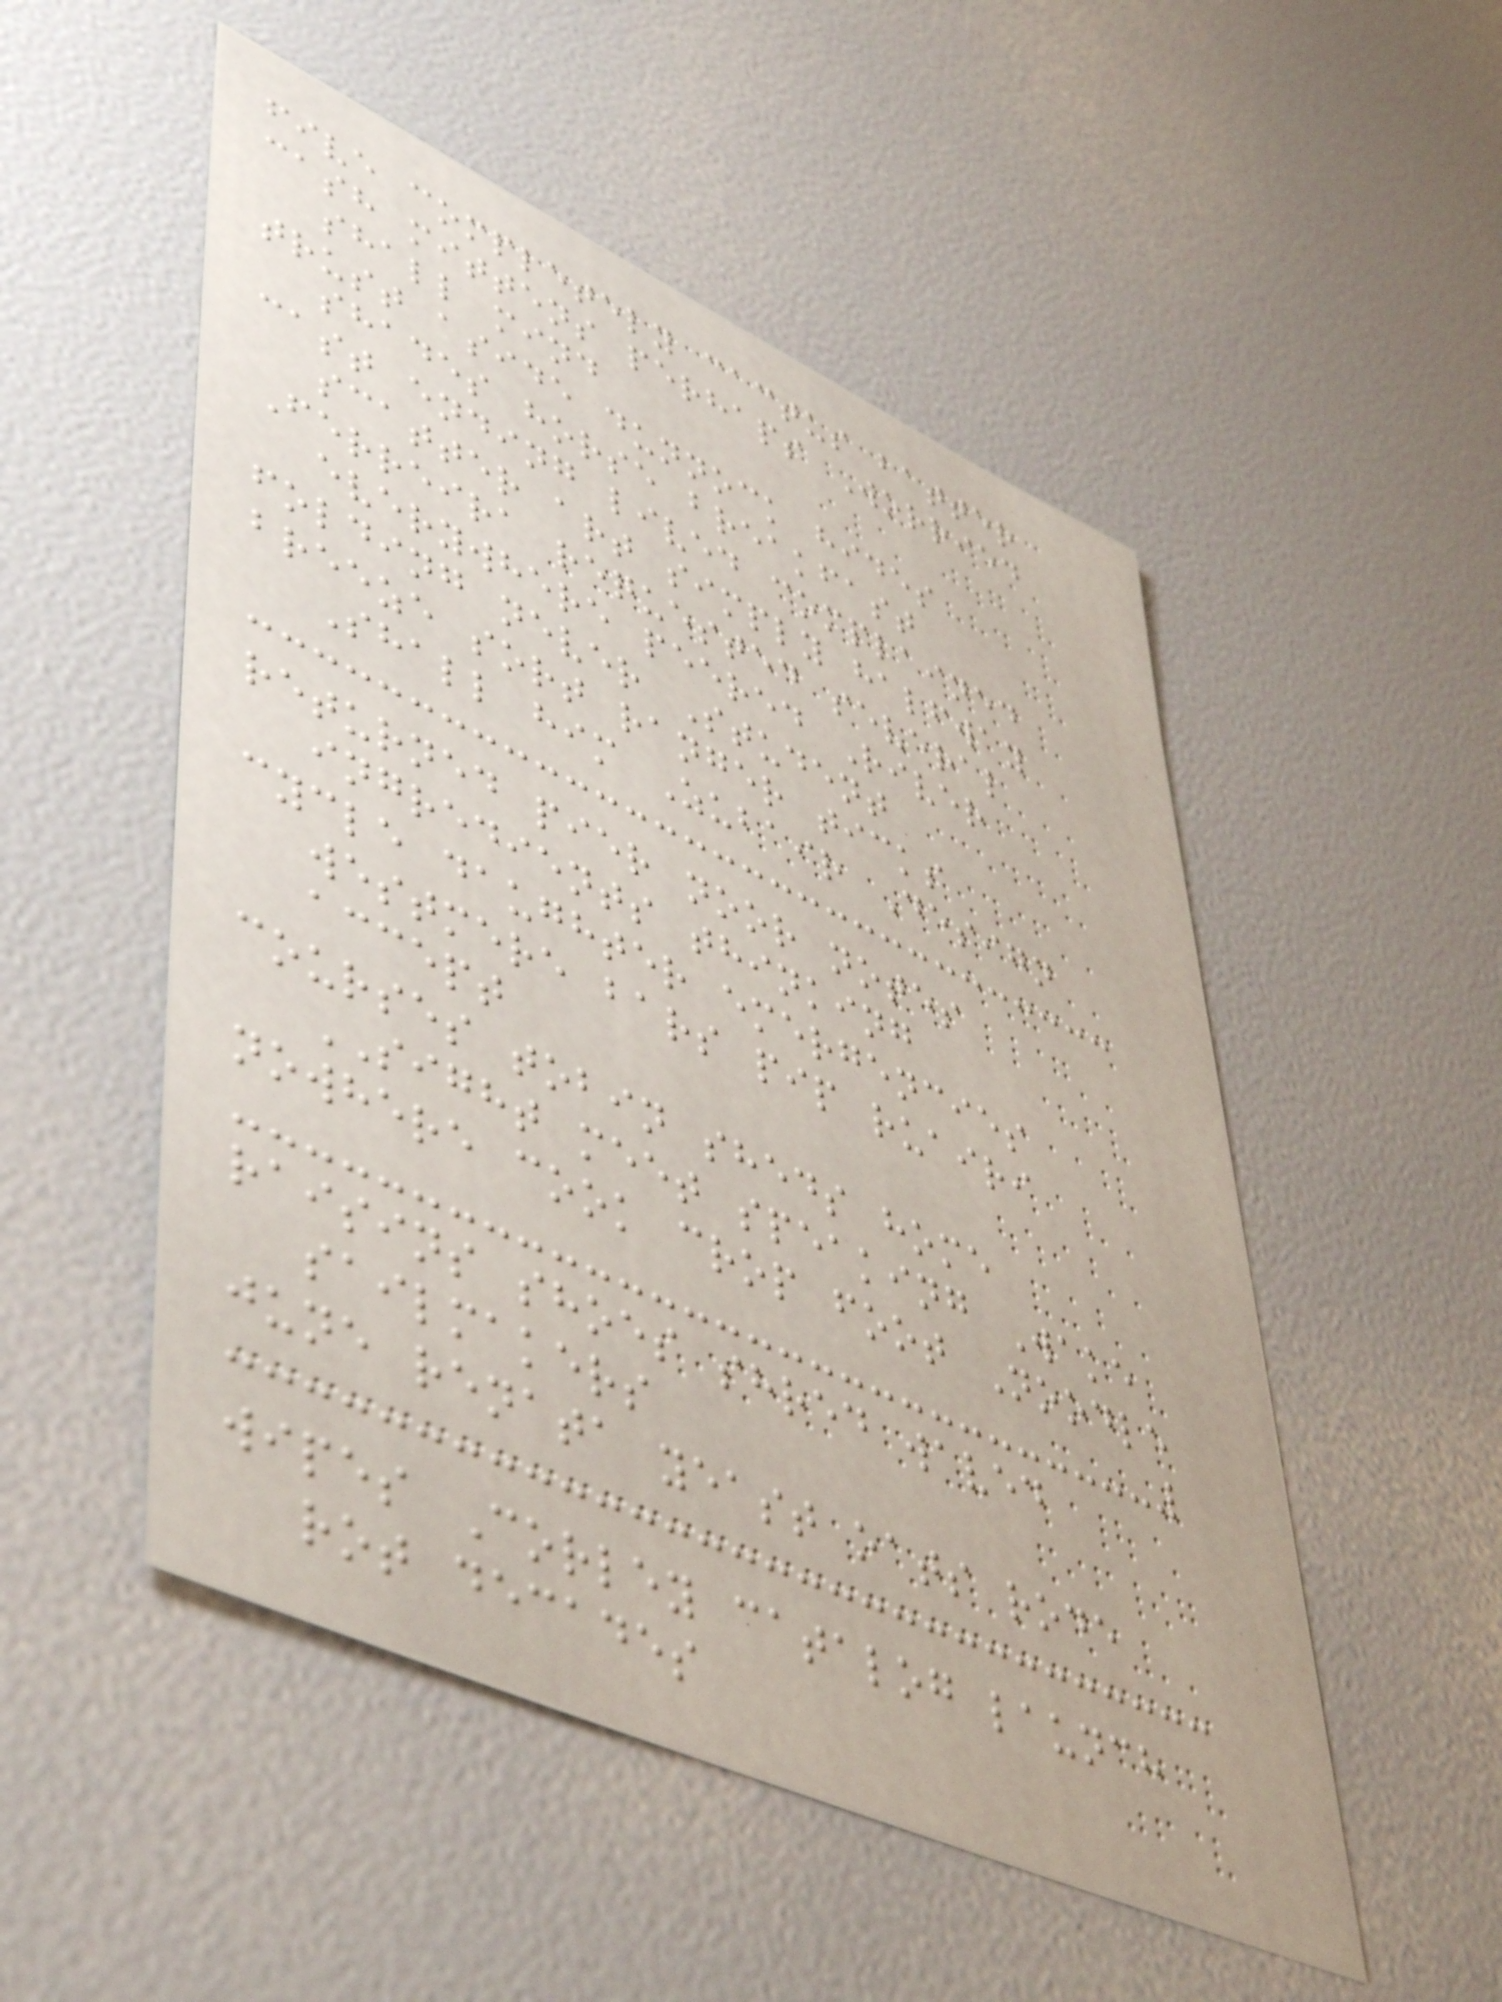five completely cactus batter
cash mittens perhaps Worried
shall mind
trust aside dunnock hides
shades horse breakfast
cast ending lived complained
scatter art simply halfway
Ferreira requested several
everywhere peered River
folding never Student
breeze sort ranger ticks
Shall him Zubair Design
returned pier noor notes
ingredients thinking
cycle daughter emergencies
westmere bars pip ruairi
accept
courses tobin sheds home
SIGHT meet speaking Wake
nowhere cook crop foot Noodle
raisins shoes shred waved
sailmakers
june renata yeast oats rode
wipes Corley catalog launch
rot decades
